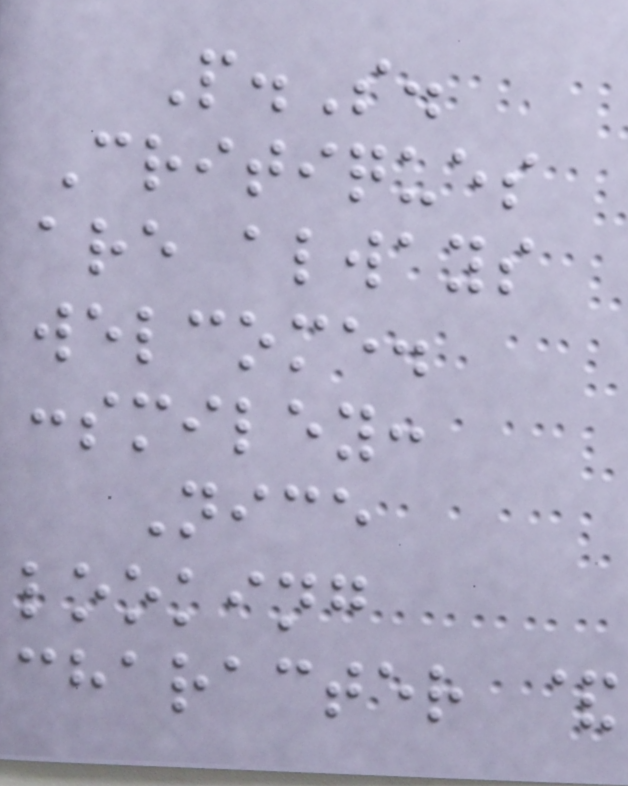P.S.
Critiques
are always
welcome.
:smiley:
Nice
looking
character &
